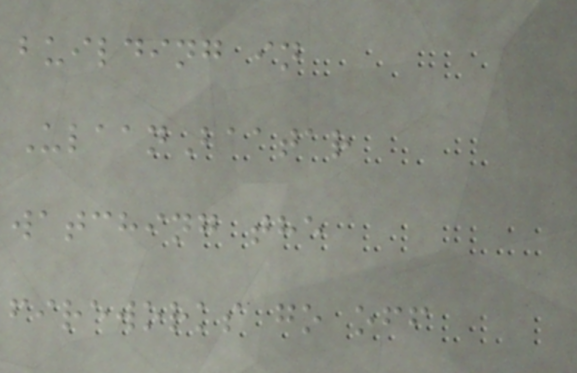building in
UlaanBaatar
watching the
fireworks go off
